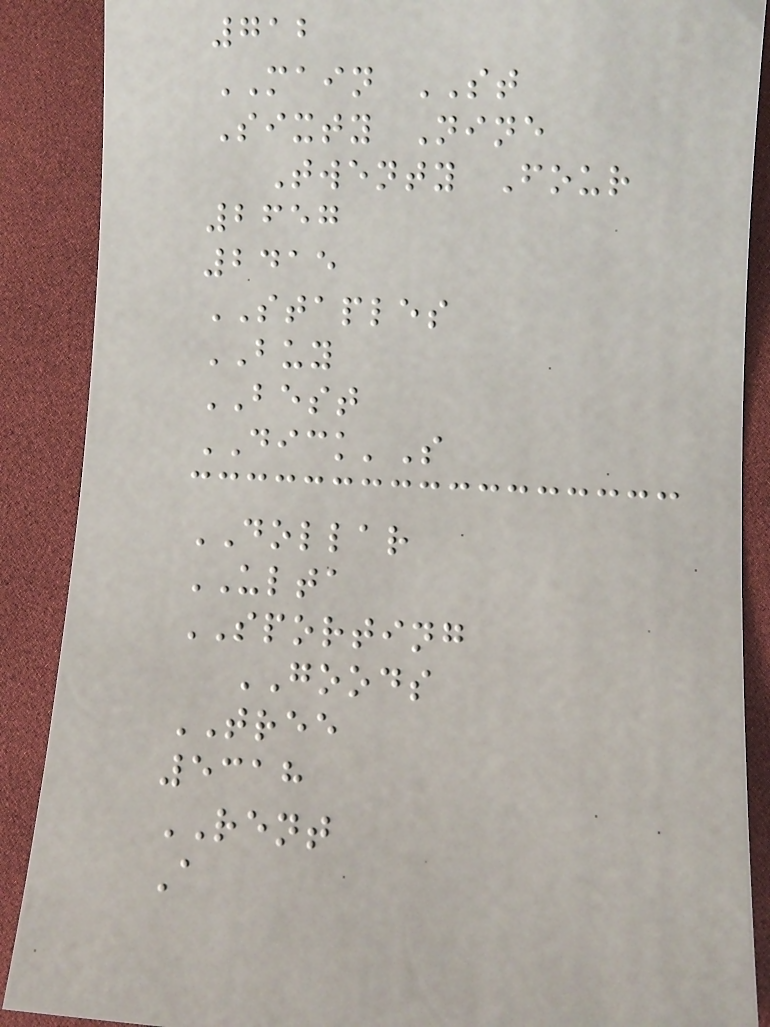712
MAIN ST
Sixty Nine
Twenty Four
2657
2415
STAPLES
BUY
BEST
DICK'S
DOLLAR
ULTA
SPORTING
GOODS
TREE
5318
RENT
A
